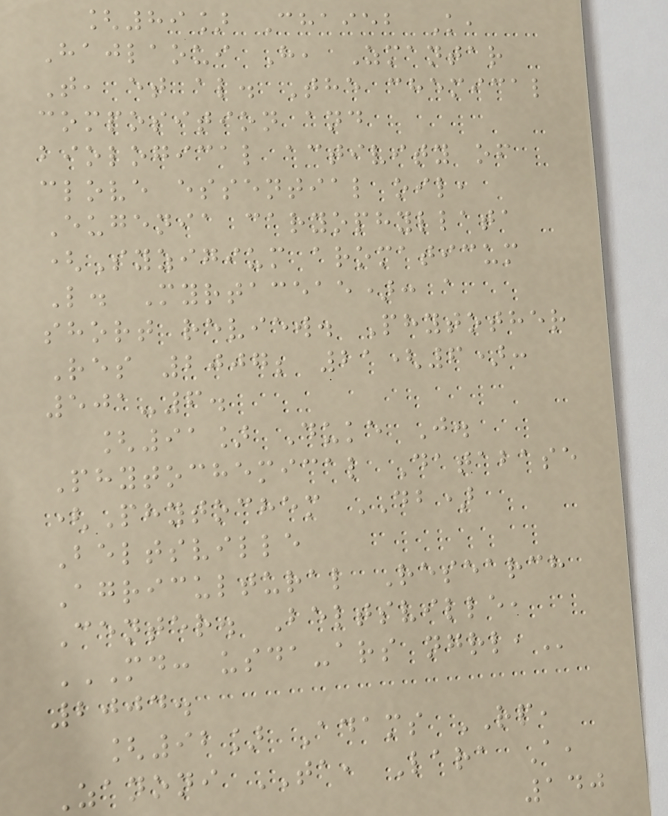[89] Chaieb K,
Hajlaoui H, Zmantar
T, et al. The chemical
composition and
biological activity of
clove essential oil,
Eugenia caryophyllata
(Syzigium aromaticum
L. Myrtaceae): a
short review. Phytother
Res 2007; 21(6):
501-6.
[91] Duke J.
Phytochemical Database
(Phytochem DB)
Beltsville
Agricultural Research
Center. Beltsville,
MD: USDA-ARS NGRL,
2004.
[92] Adams RP,
Zanoni TA, Lara A,
140
